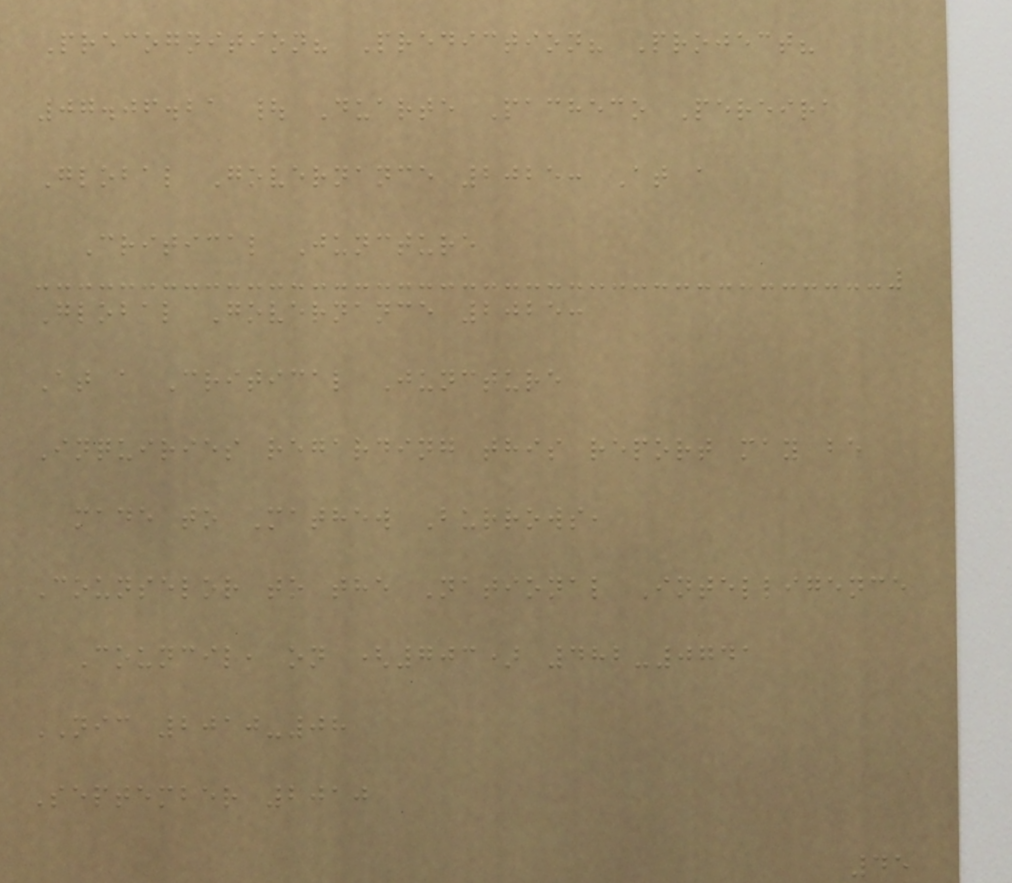Precognition? Prediction? Project?
07.06.21 | Duarte Pacheco Pereira
Global Governance 2025: At a
Critical Juncture
Global Governance 2025:
At a Critical Juncture
Inquiries regarding this report may be
made to Mathew Burrows,
Counselor to the National Intelligence
Council, on (703) 482-0741
NIC 2010-08
September 2010
45
